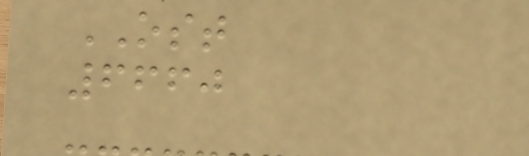OST
6660
